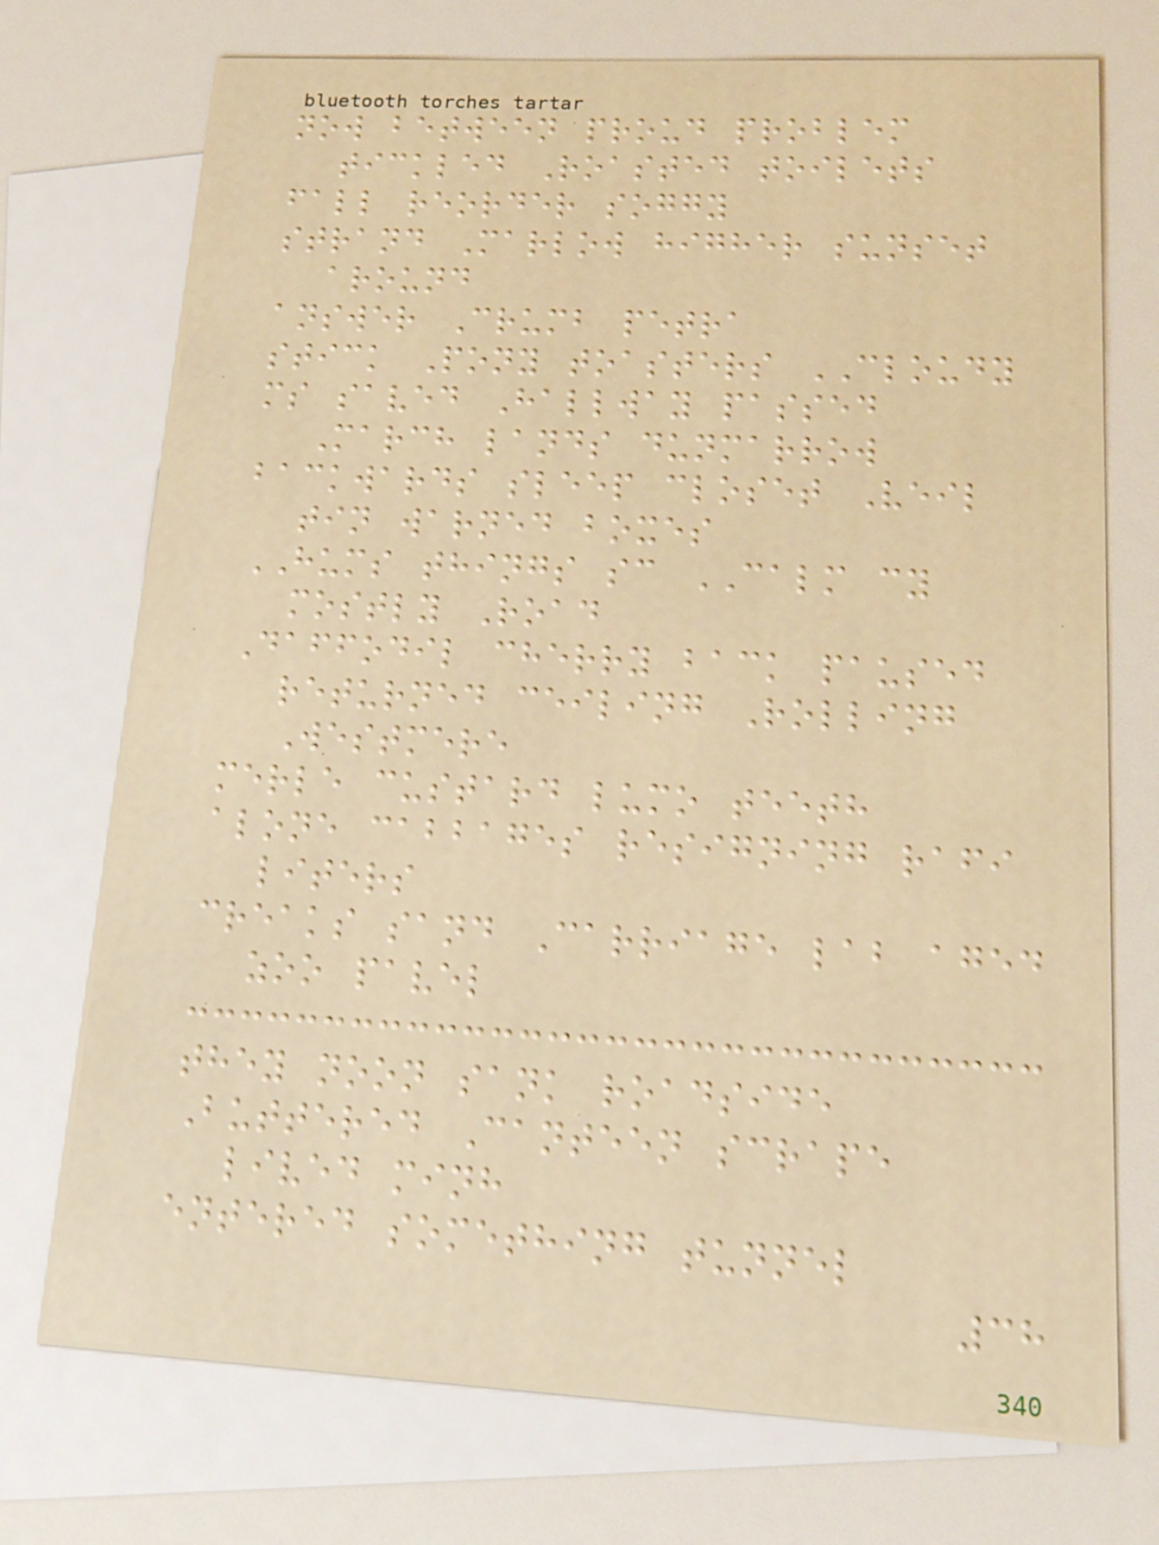now between proud problem
tickled Roasted toilets
fall reorder soggy
strand Marlow higher sunset
around
answer Crumb petra
stick Pony toasters CLOUDY
ms saved Hallway passed
March lands dunmarrow
backwards sleep closet Veil
tin warned boxes
HUMS things sc CALM cy
mostly Road
Daffodil cherry back paused
returned ceiling Rolling
Westmere
merle custard lumo teeth
alone cabbages resigning rafi
liters
creaks sand Carriage lab aged
zoo pavel
they noon sank roadside
Buttered Canteen scrape
lived minh
entered something tunnel
38
